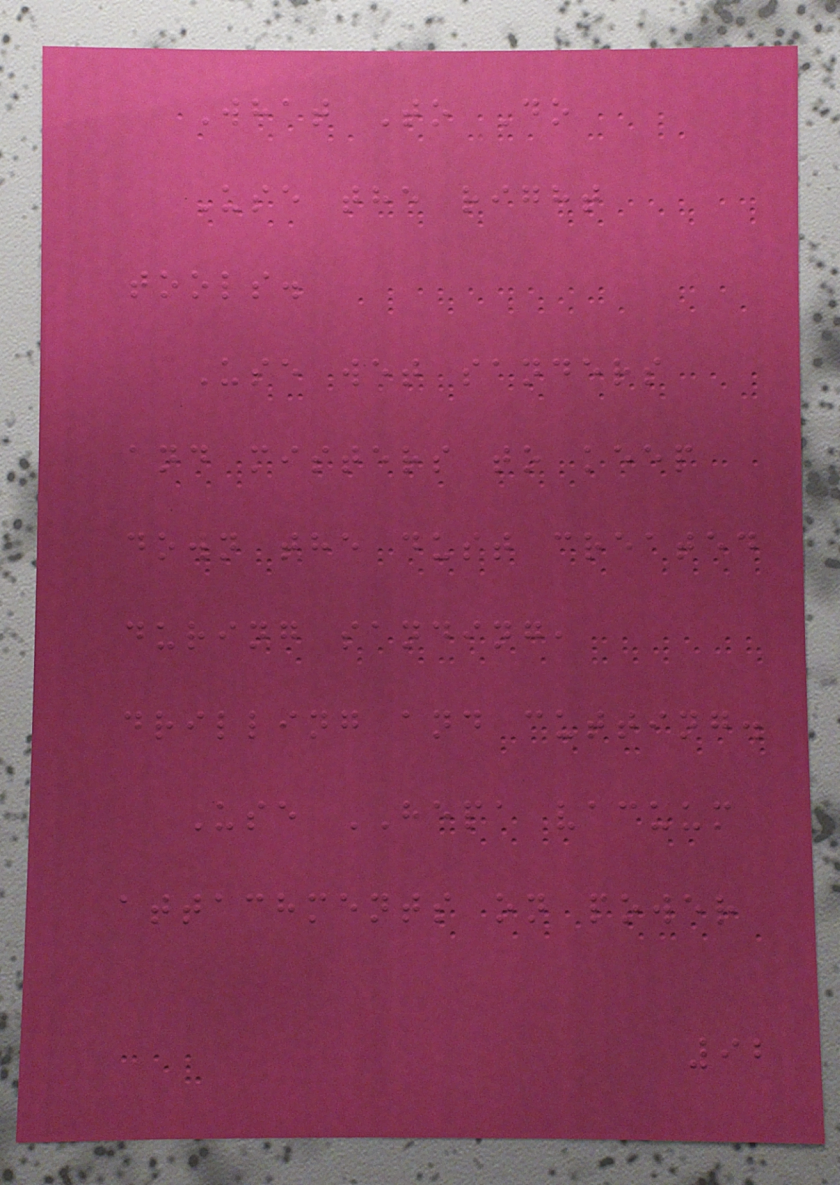What To Do
Use the right
tools.
Use wet sanders
and misters to keep
down the dust created
during sanding,
drilling and cutting.
Use HEPA vacuum
attachments on power
92
